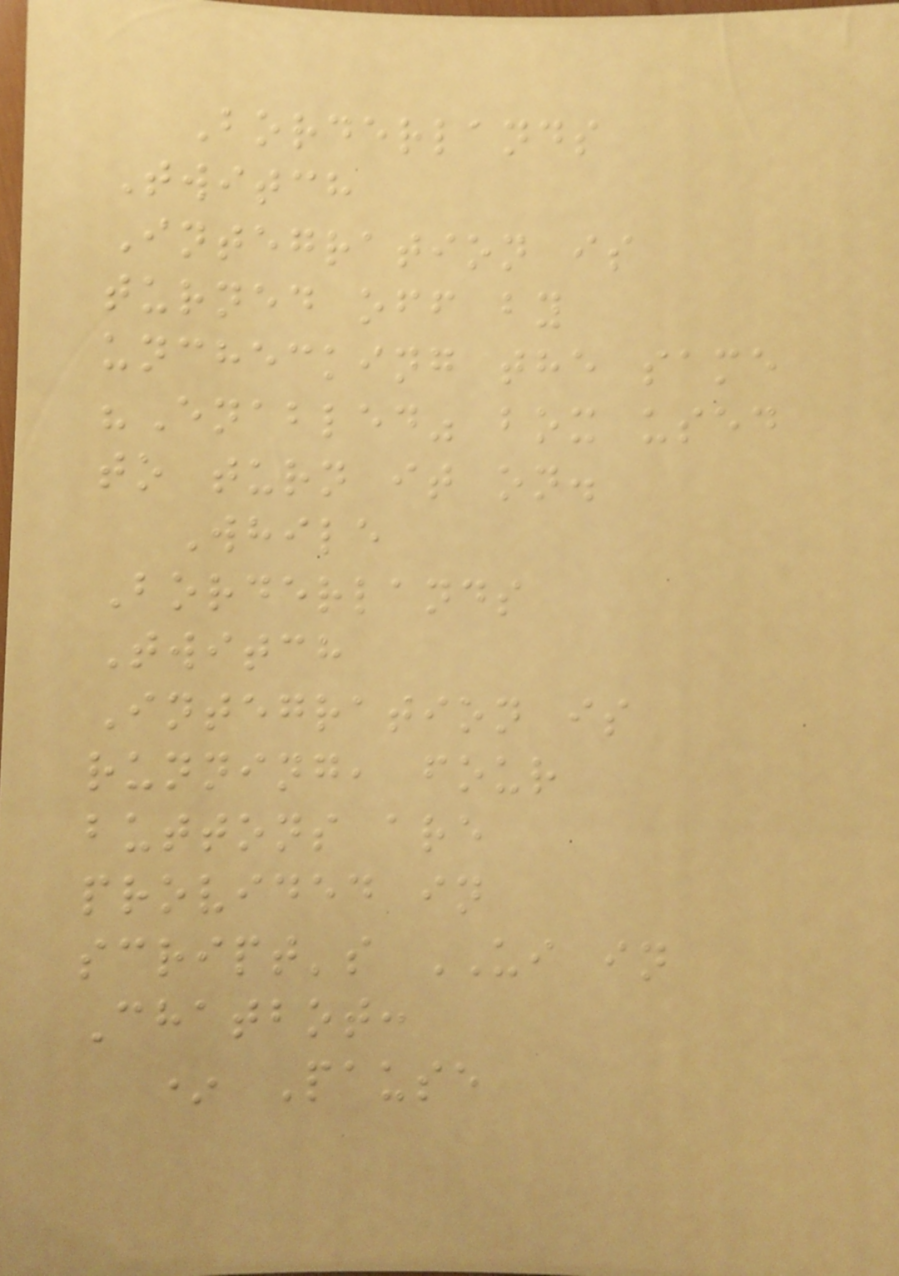Borderlands
Twitch
Integration is
turned off by
unchecking the same
"Enabled" box used
to turn it on.
While
Borderlands
Twitch
Integration is
running, four
buttons are
provided in
script's UI in
Chatbot:
* Pause
